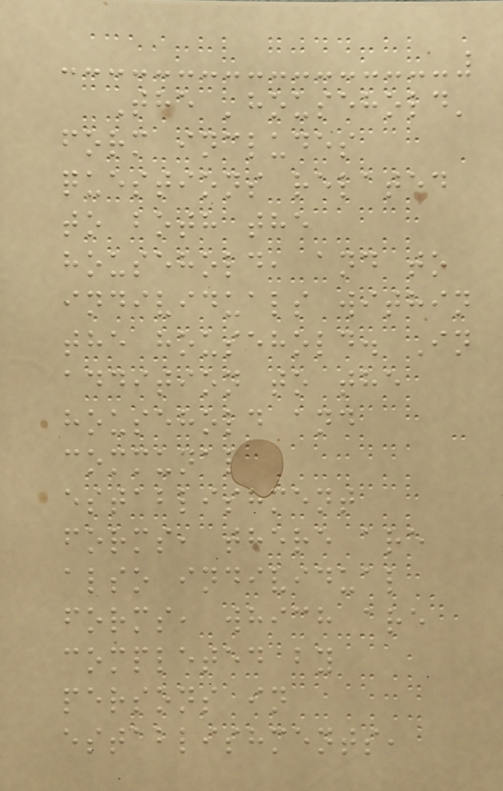The 'household'
form includes
questions related
to both the
household, and to
individuals within
the household. In
addition to the
household and
communal
establishment
forms, there are
also individual
forms, which are
completed by
persons in
establishments,
